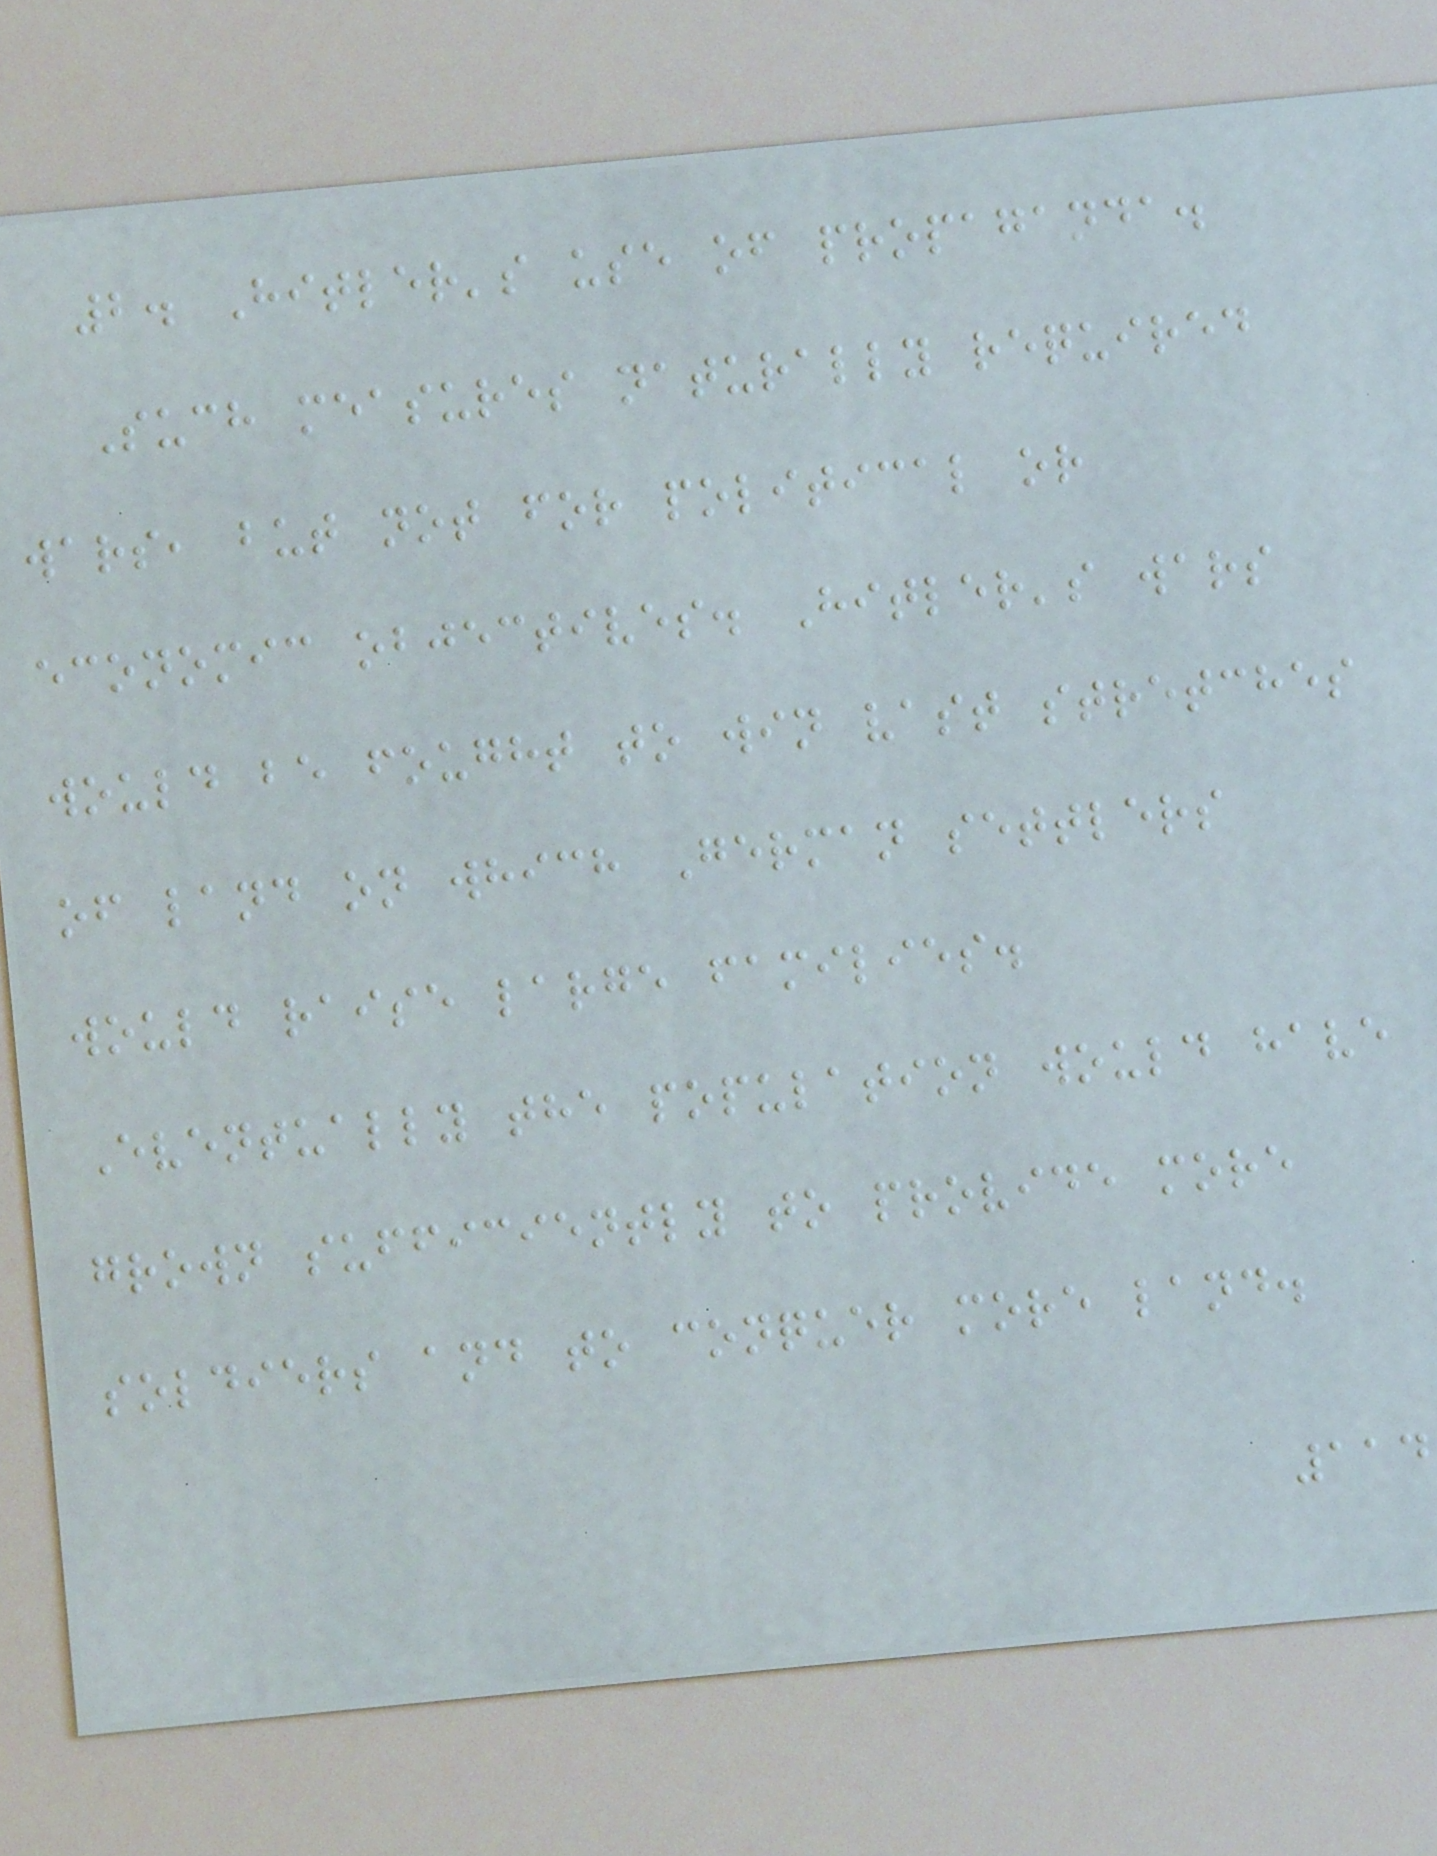2. Hitler's use of propaganda.
Such measures naturally required
wars, but not for political or
economic objectives. Hitler's wars
would be fought to win vast stretches
of land on which German settlers
would raise large families.
Eventually the population would have
grown sufficiently to provide more
soldiers and to conquer more land.
114
